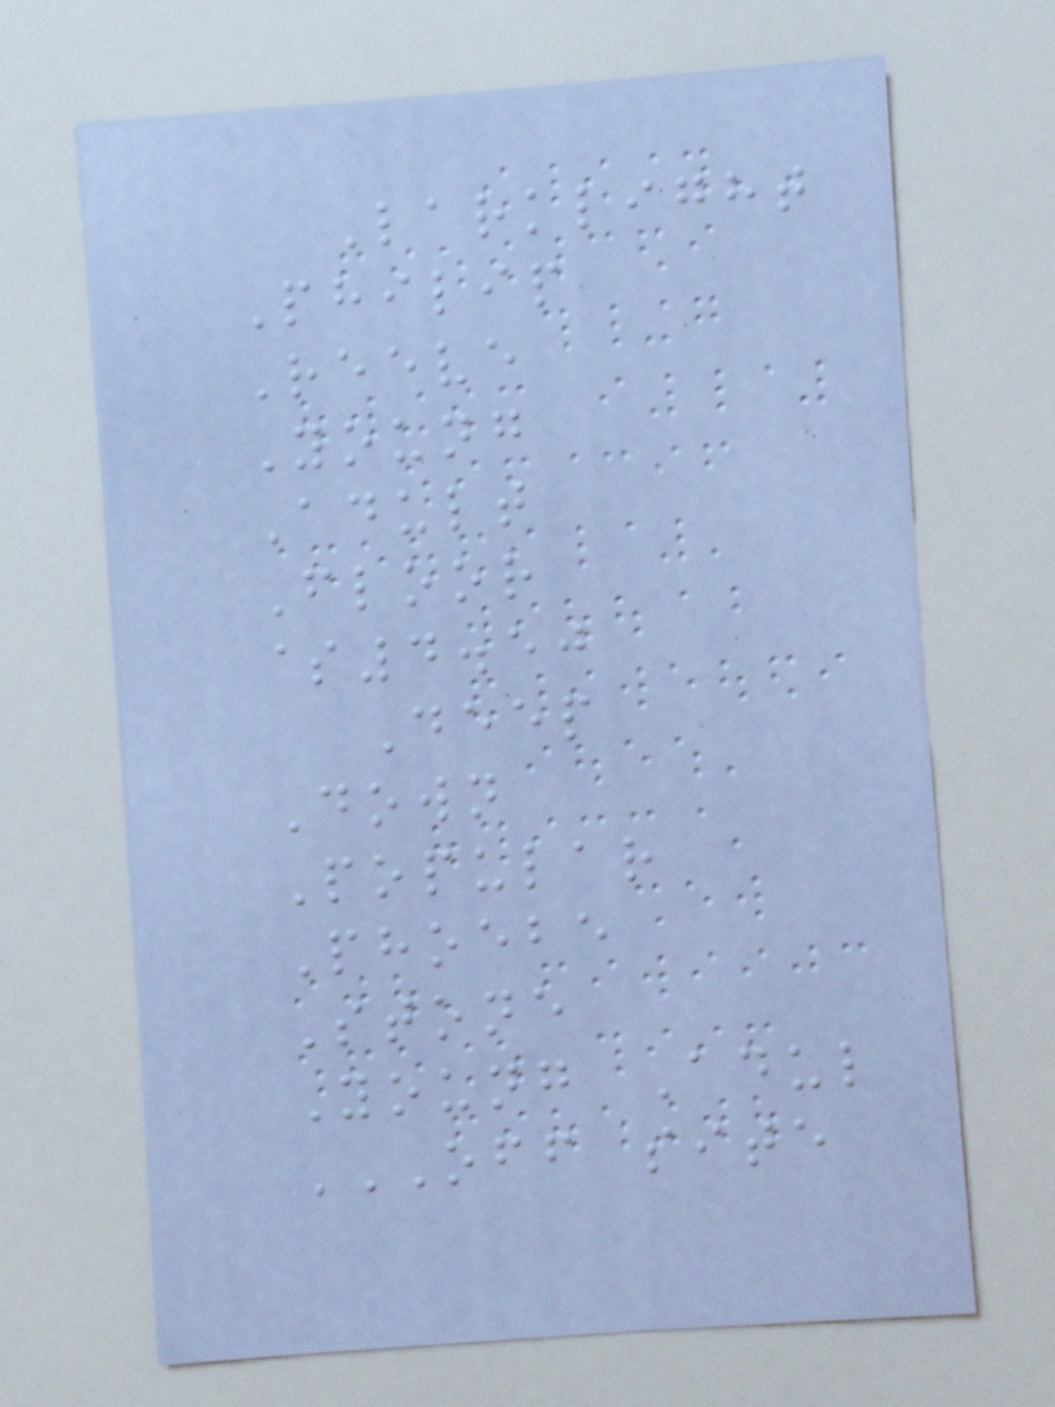Larklight
Philip
Reeve
Young
Adult
Floor
$4.50
Deep
Down
Popular
Phoebe
Stone
Young Adul
OFF SITE
